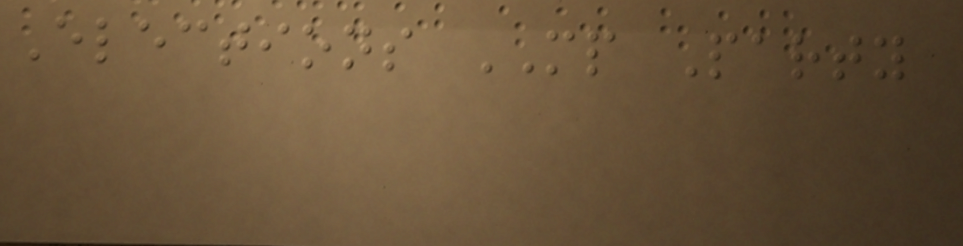Elections MP Party
